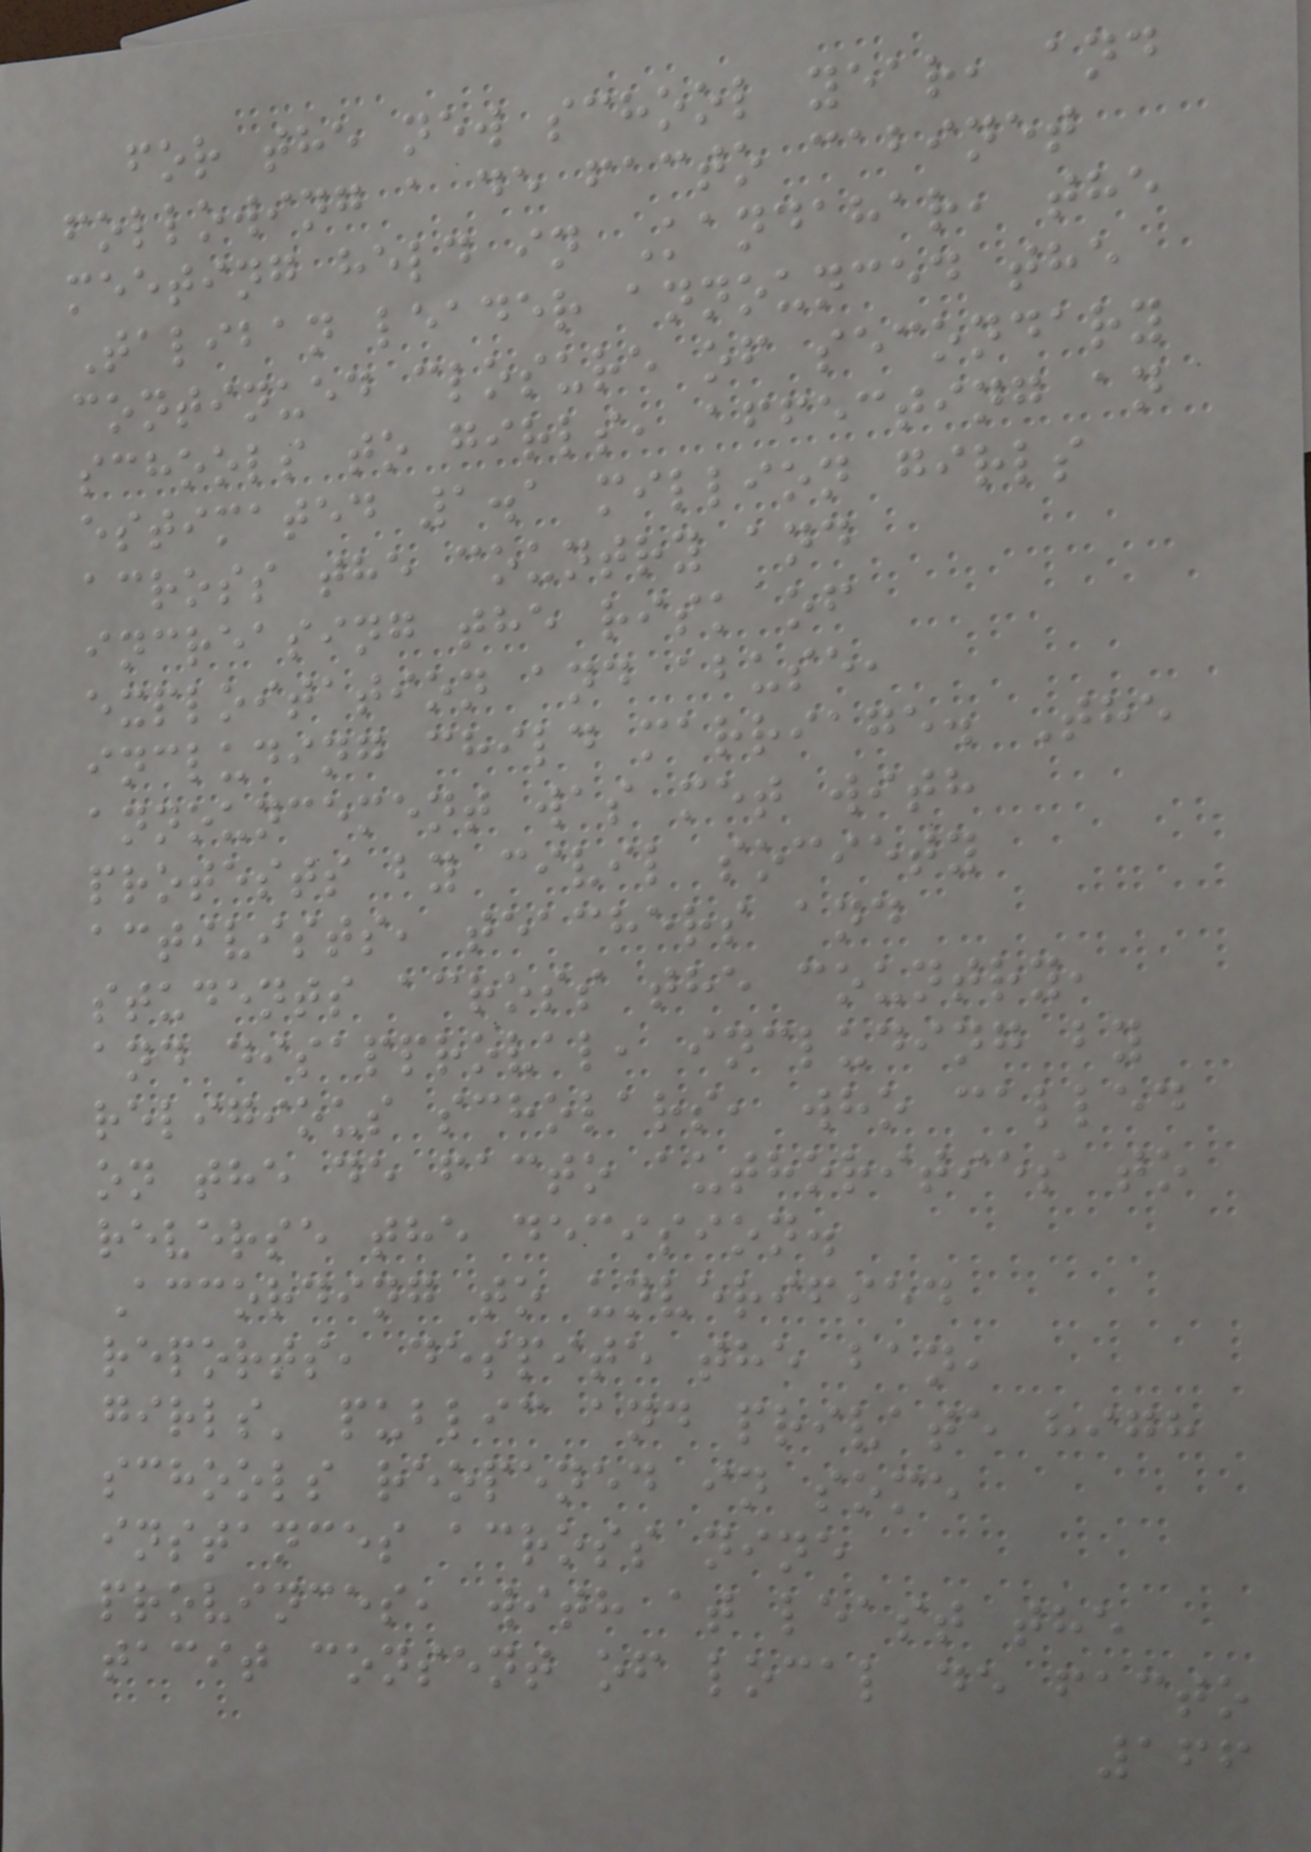for the new school year, and
following a de facto cabinet
meeting held in Kandahar, the
Taliban leader announced the
continued closure of secondary
schools to girls, affecting an
estimated 1.1 million girls
across the country and
increasing the risk of
exploitation and abuse,
including child marriage. The
announcement was met with
protests by civil society
activists, teachers and
students across the country,
and disapproval, including by
religious scholars, who called
on the de facto authorities to
reverse the decision.
According to unverified
reports, despite the ban,
girls' public and private high
schools reopened in some
instances across nine
provinces, with at least the
tacit consent of local de facto
166
